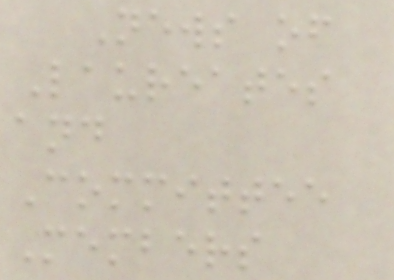News of
Laureates
and
Committee
Members
